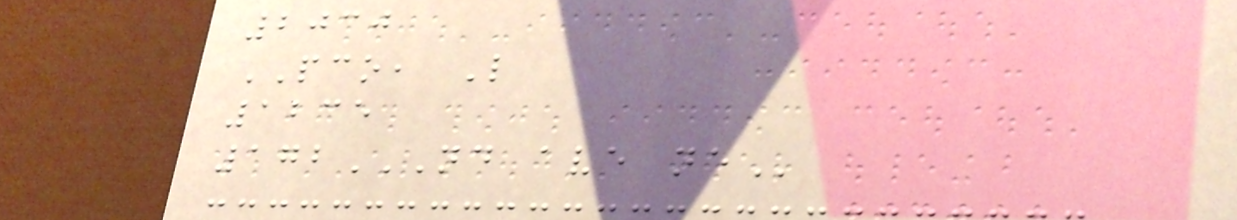2030
PCO, L
1235
172ND AVE NE
